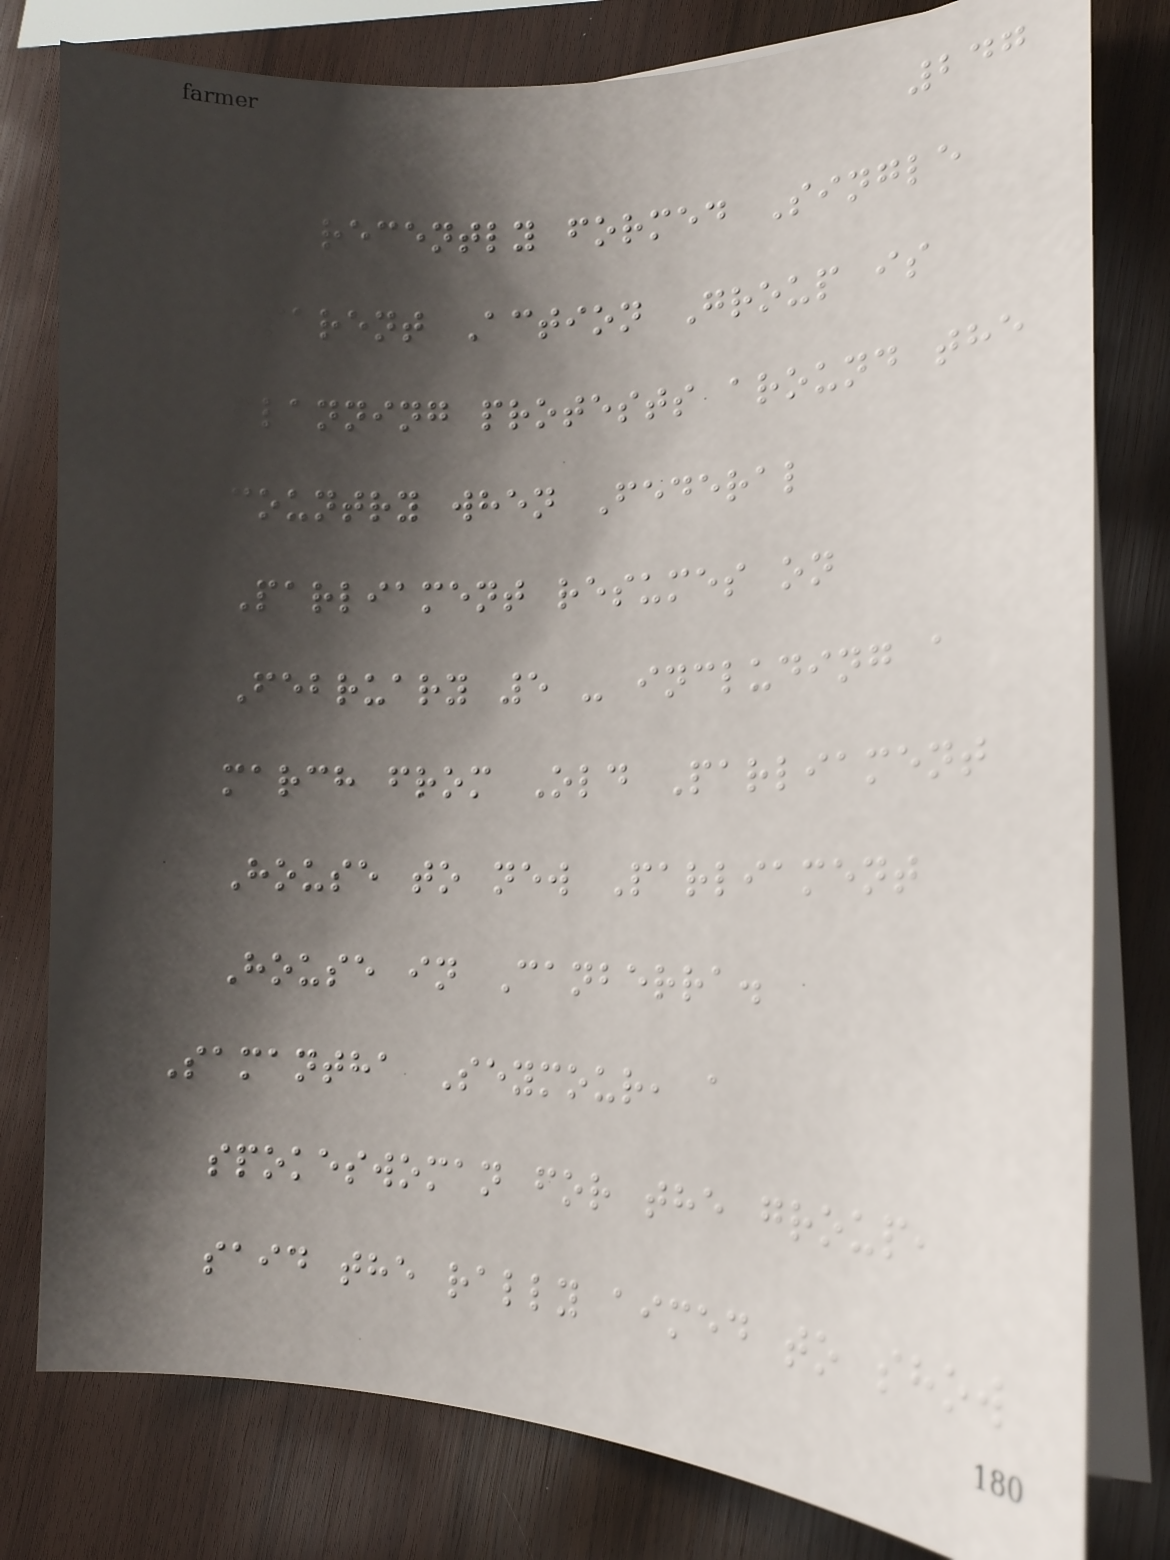247
The recently formed Single
Parent Action Group is
planning protests around the
country when Federal
Parliament resumes on
February 5 - including a
march from Old Parliament
House to new Parliament
House in Canberra.
Samantha Seymour, a
spokeswoman for the group,
said the rally aimed to show
